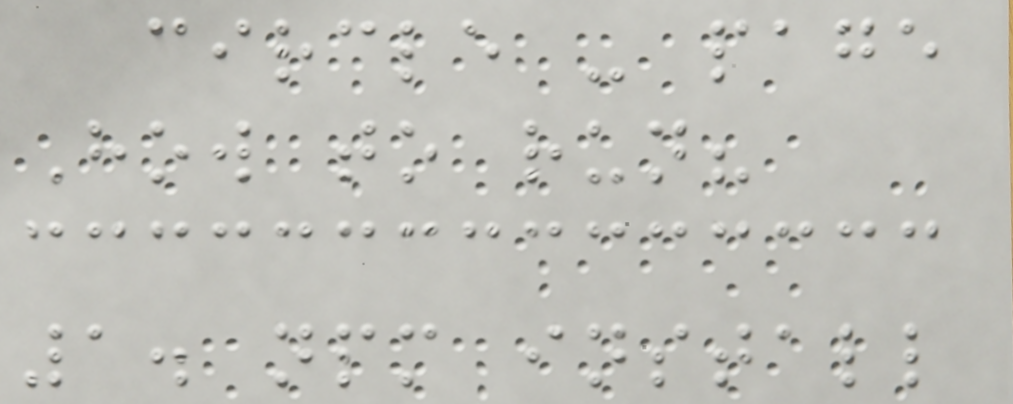circle - page
How to run?
1. npm install
